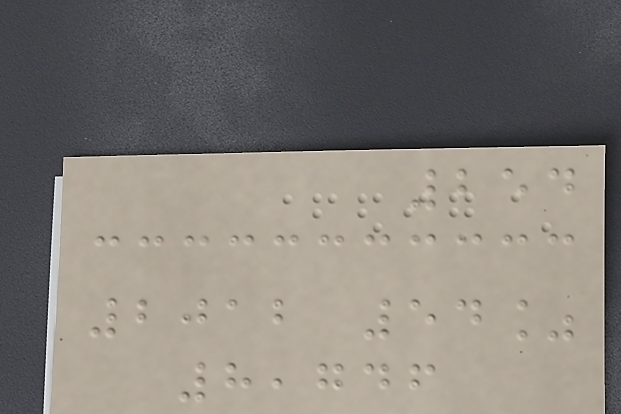254
2012 54%
8,746
